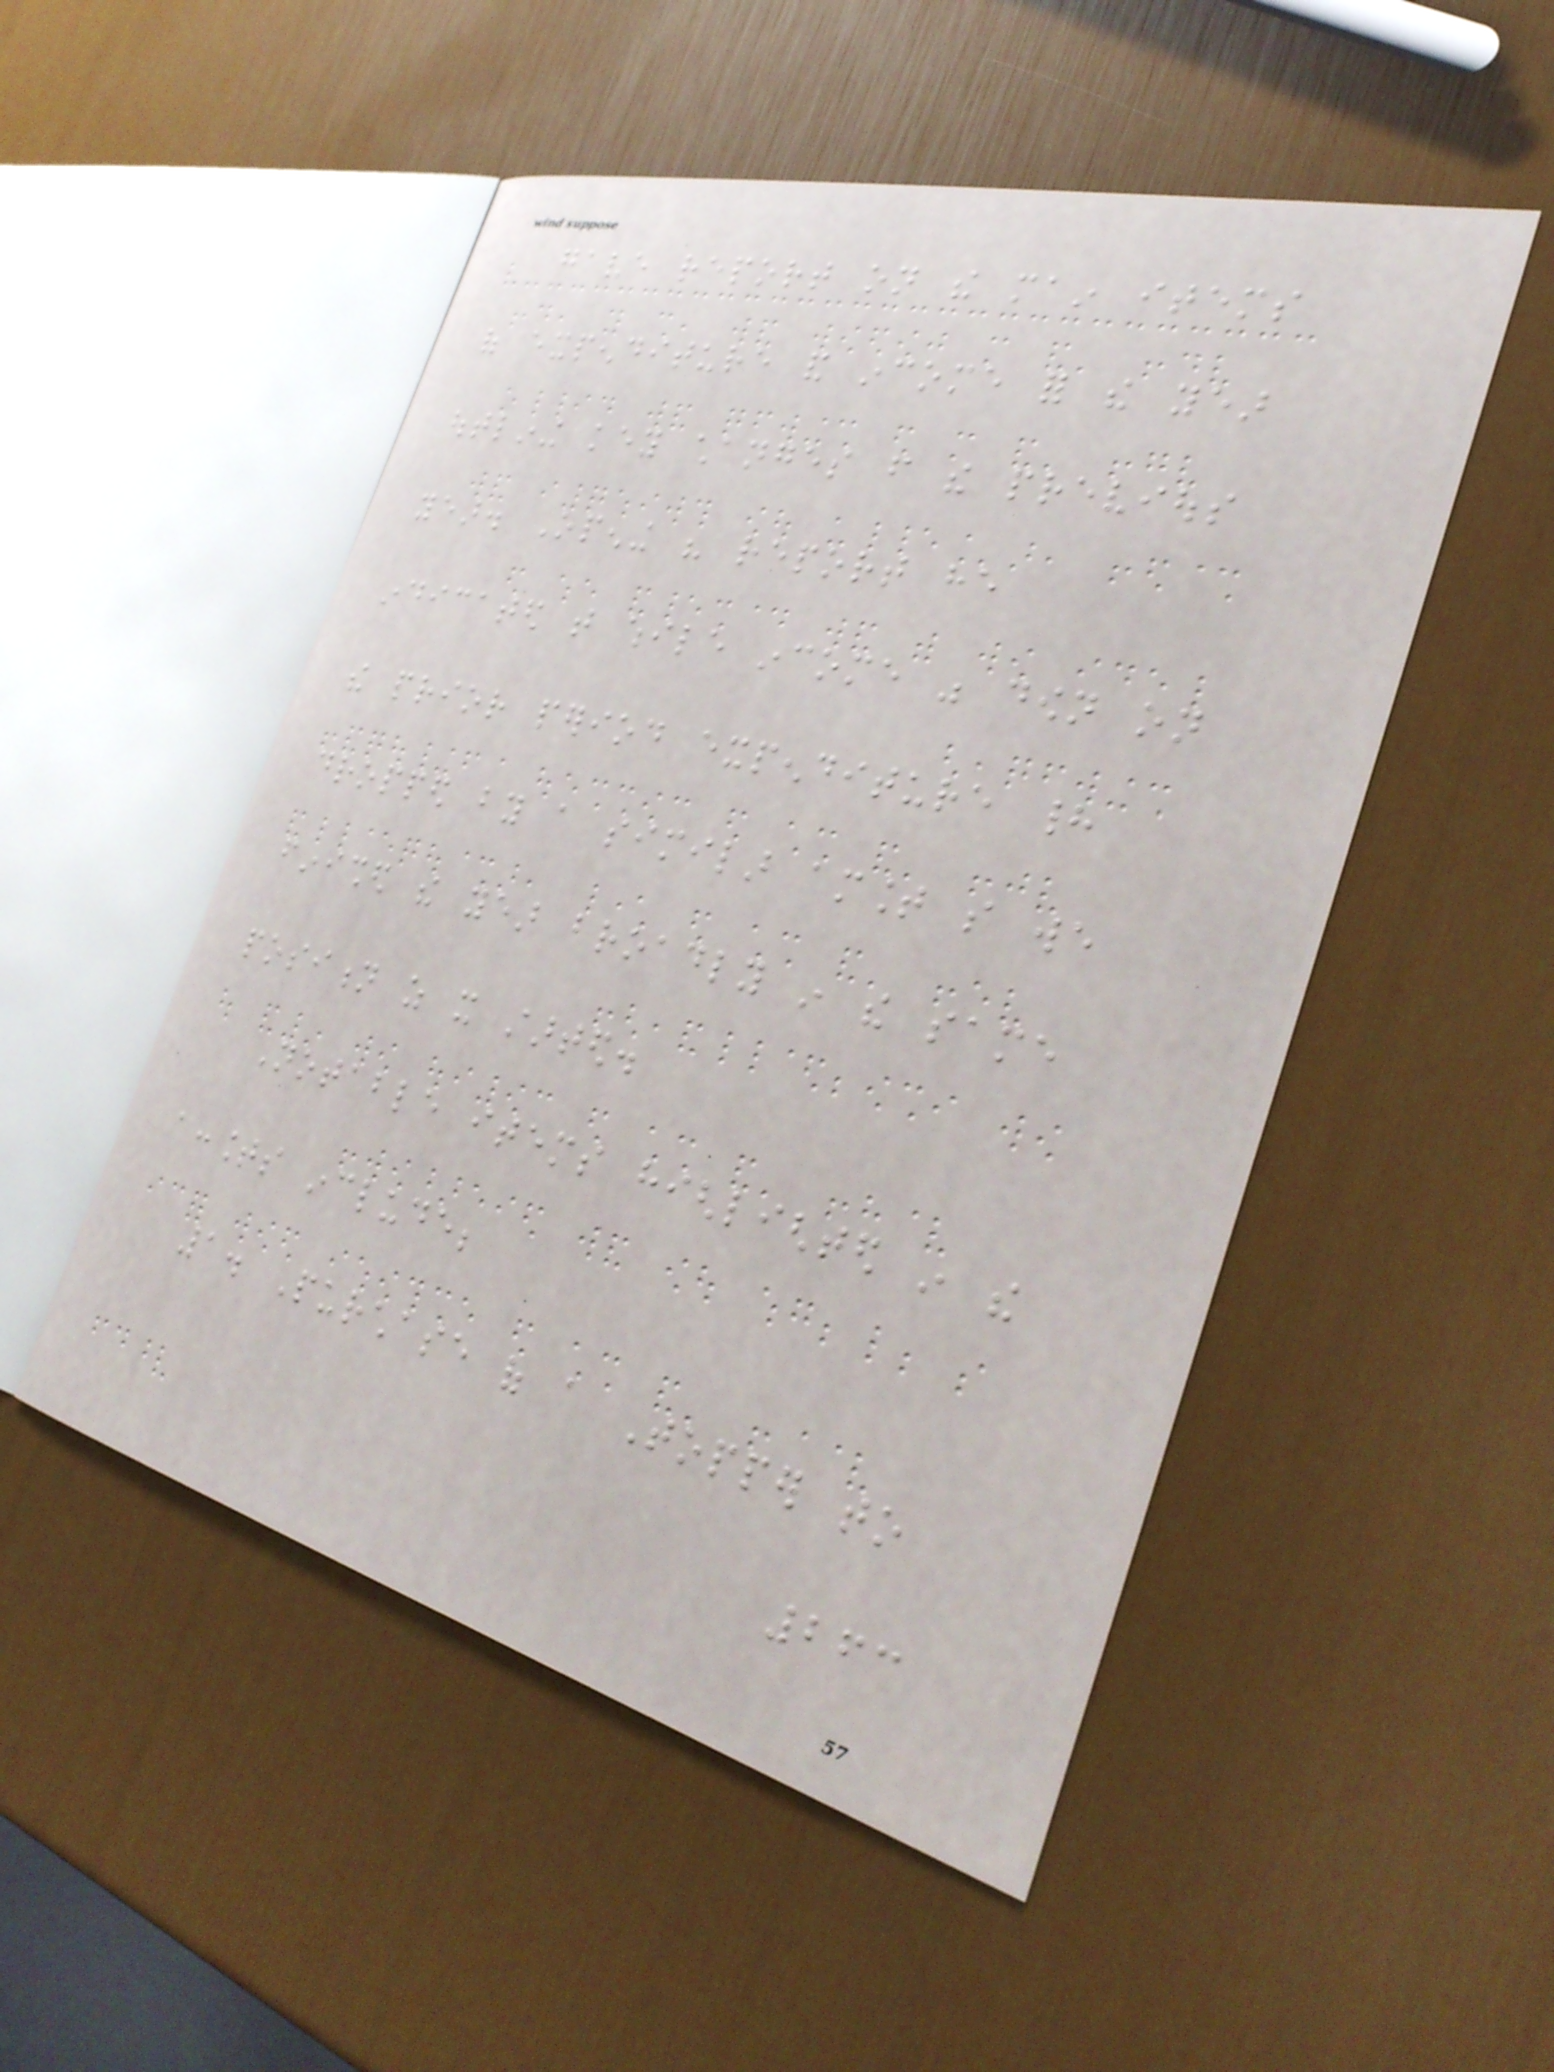gave report on the main items
of expenditure and income for the year
outlining key changes from the previous
year. Opening his report he
indicated that while income was down on
the prior period expenditure had
dropped by a similar amount so we
finished the year broadly in the same
position as it started.
Notable items highlighted in the
accounts include;
1. Purchase of a Topper to
263
